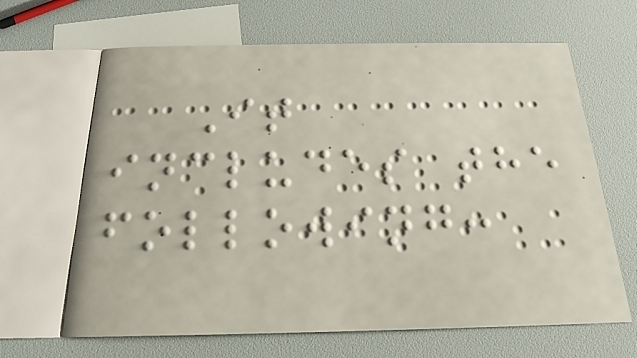It
includes the
following:
